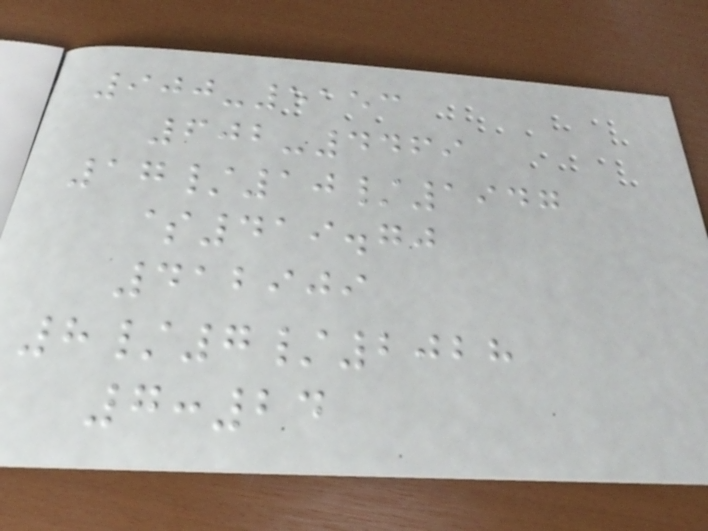900-5153
602-4469
17/10/1947
$419.70
412909
8/7/2028
7:24
